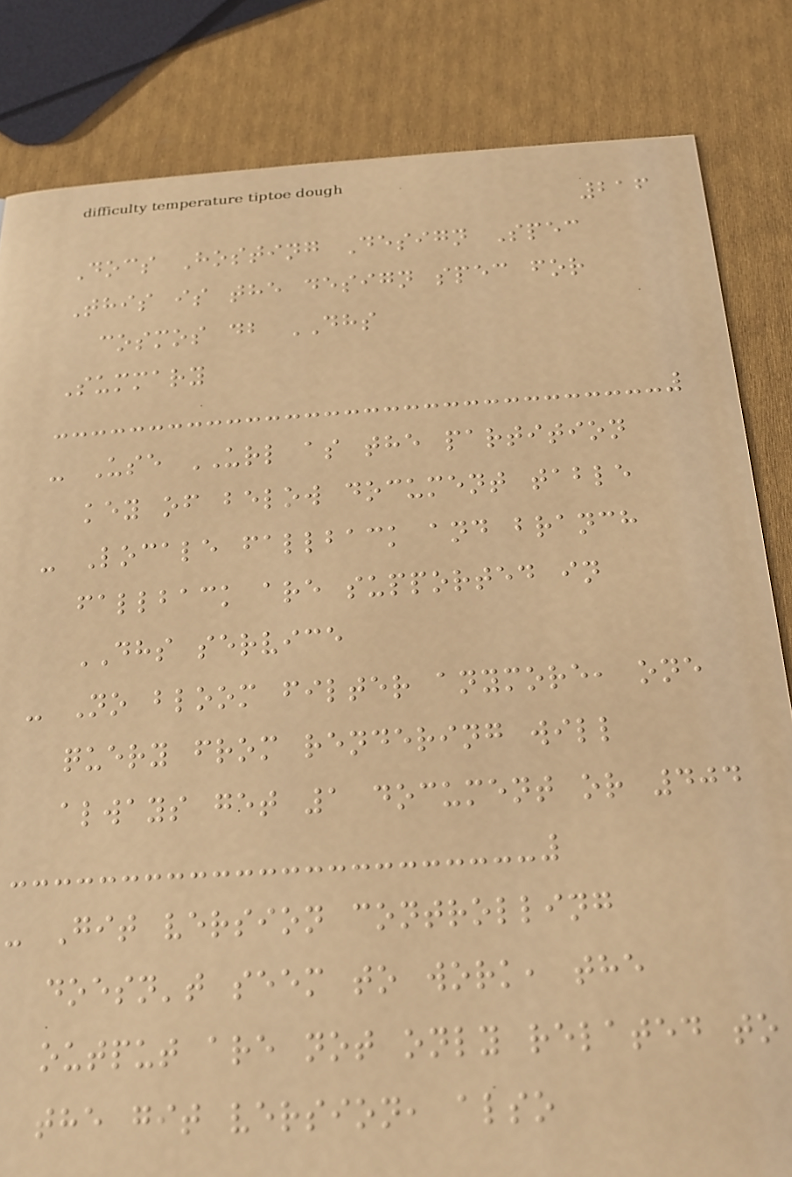216
Docs Hosting Design Spec
This is the design spec for
cosmos db DHS
Summary
- Use URL as the partition
key of below document table
- Locale fallback and branch
fallback are supported in
DHS service
- No bloom filter anymore, one
query from rendering will
always get 1 document or 404
- Git version controlling
doesn't seem to work, the
output are not only related to
the git version, also
